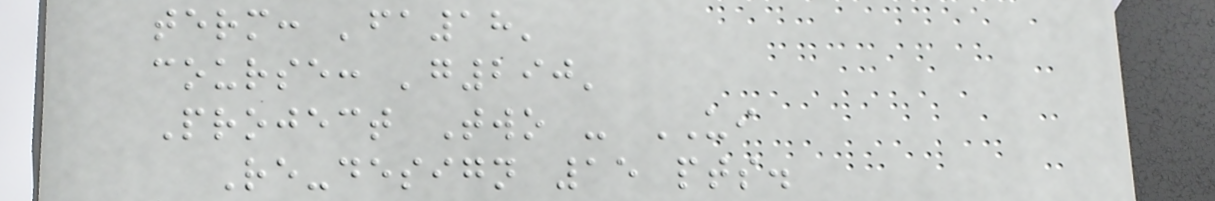term: 'fa18'
course: 'g290'
Project Two - UI
Re-design 15 pts.
